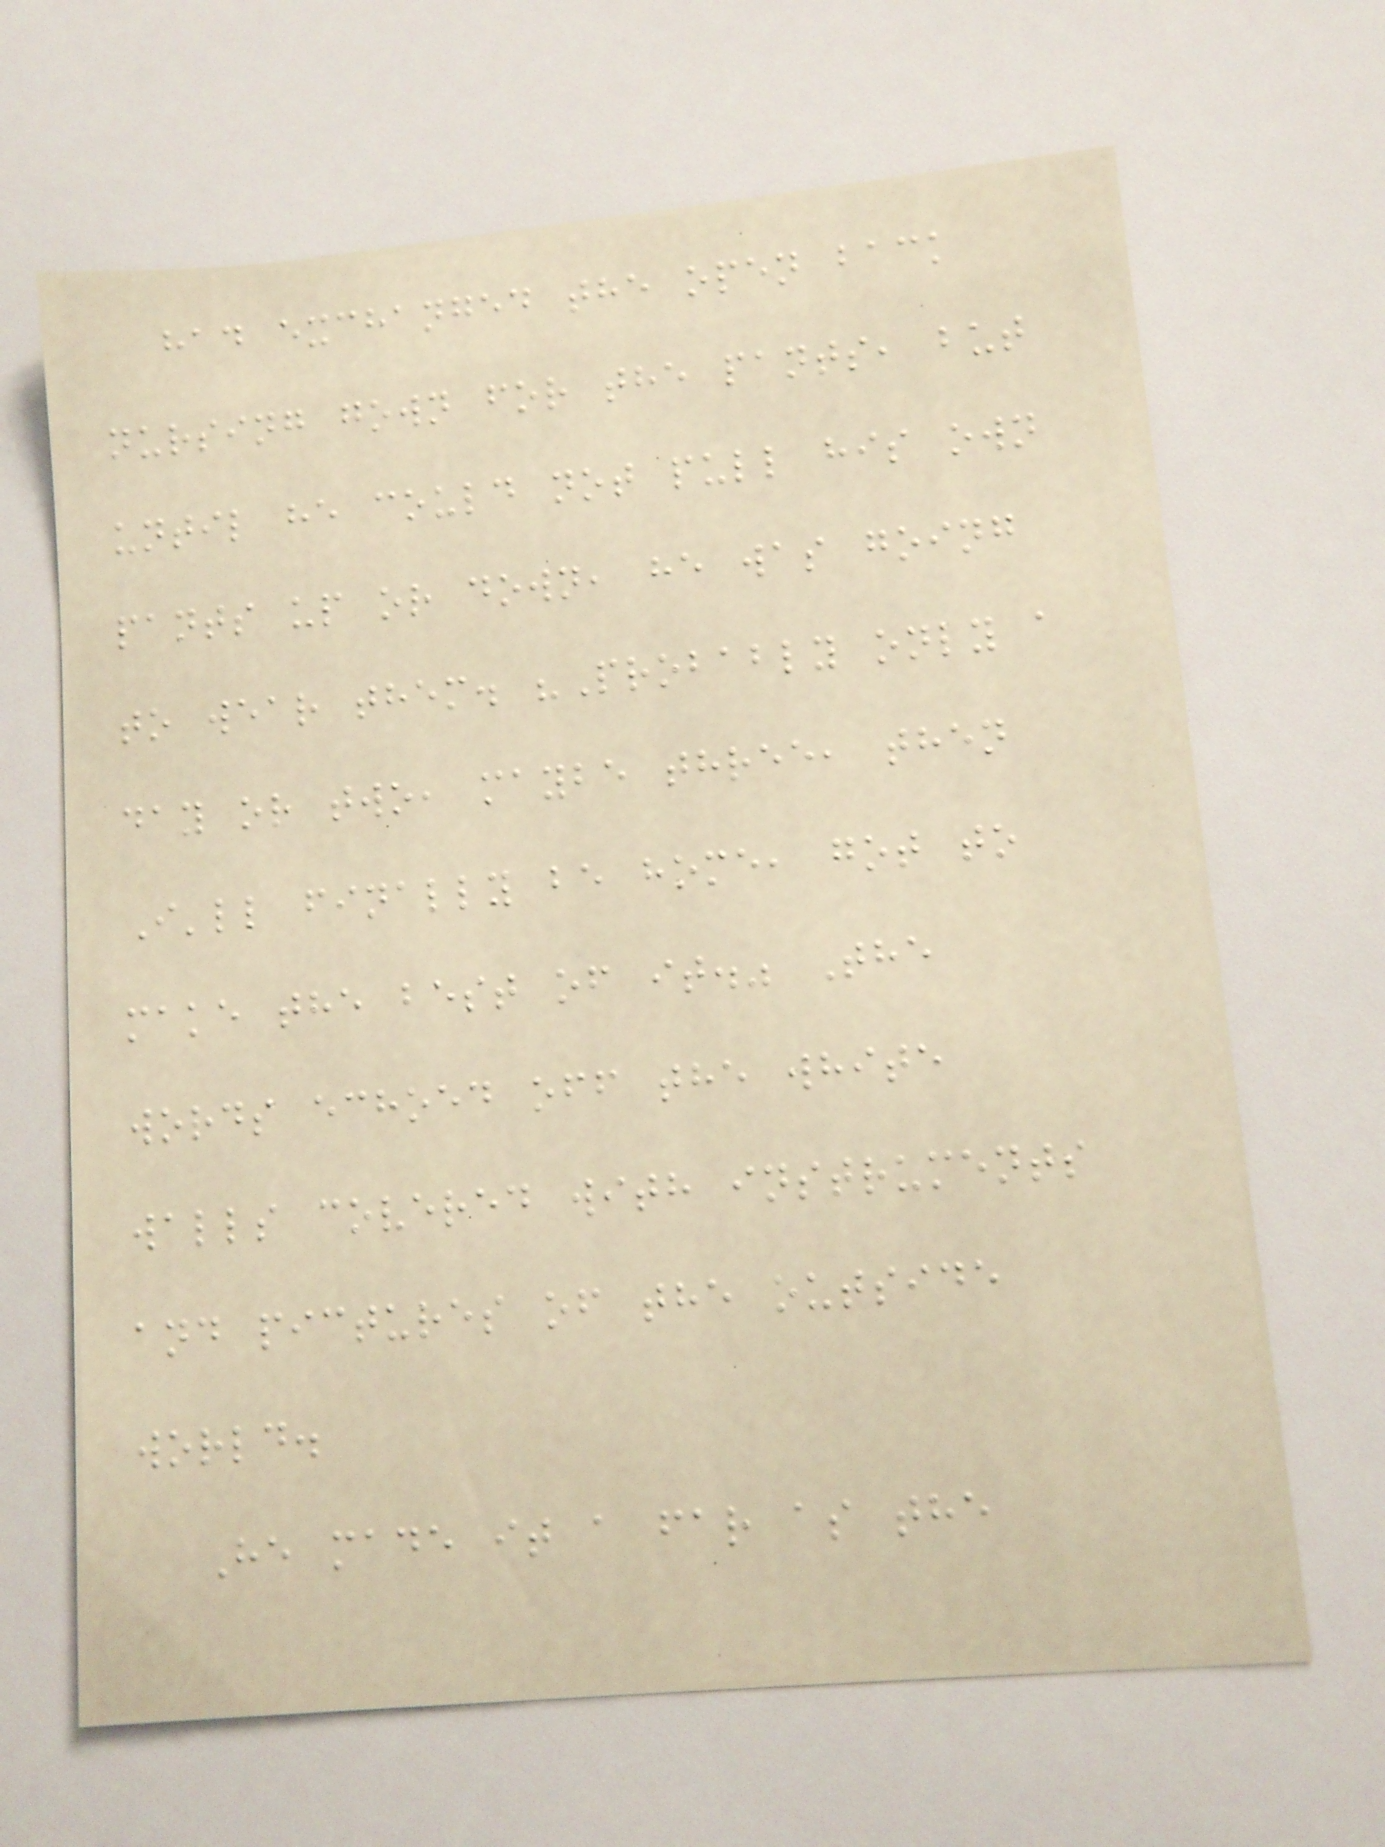had exchanged the open back
nursing gown for the pants, but
until he could not pull his own
pants up or down, he was going
to wear them. "Probably only a
day or two, maybe three, then
I'll finally be home, got to
make the best of it." The
words echoed off the white
walls covered with instruments
and pictures of the outside
world.
He made it a far as the
